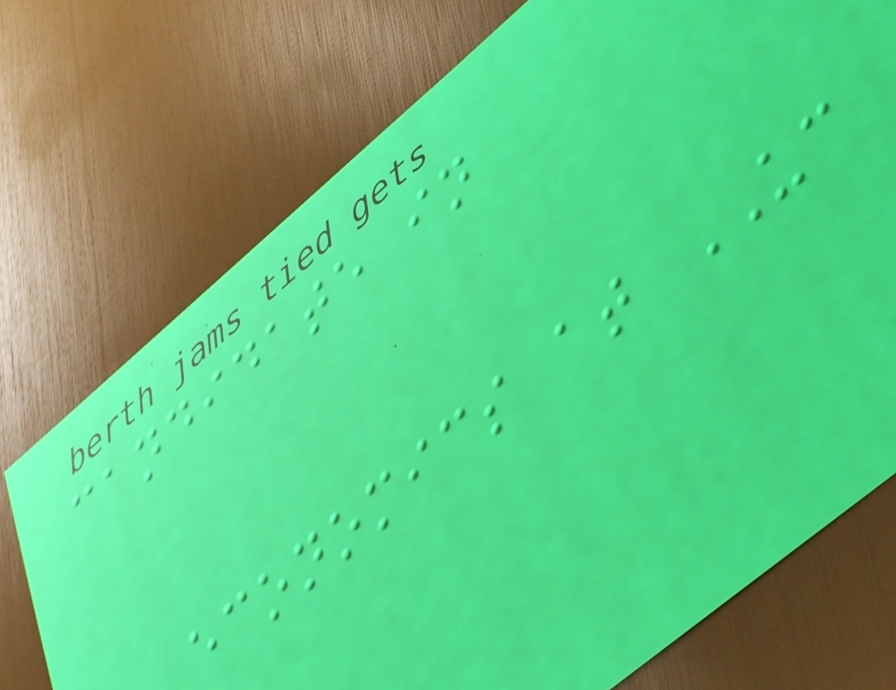candidate in
economics at UC
